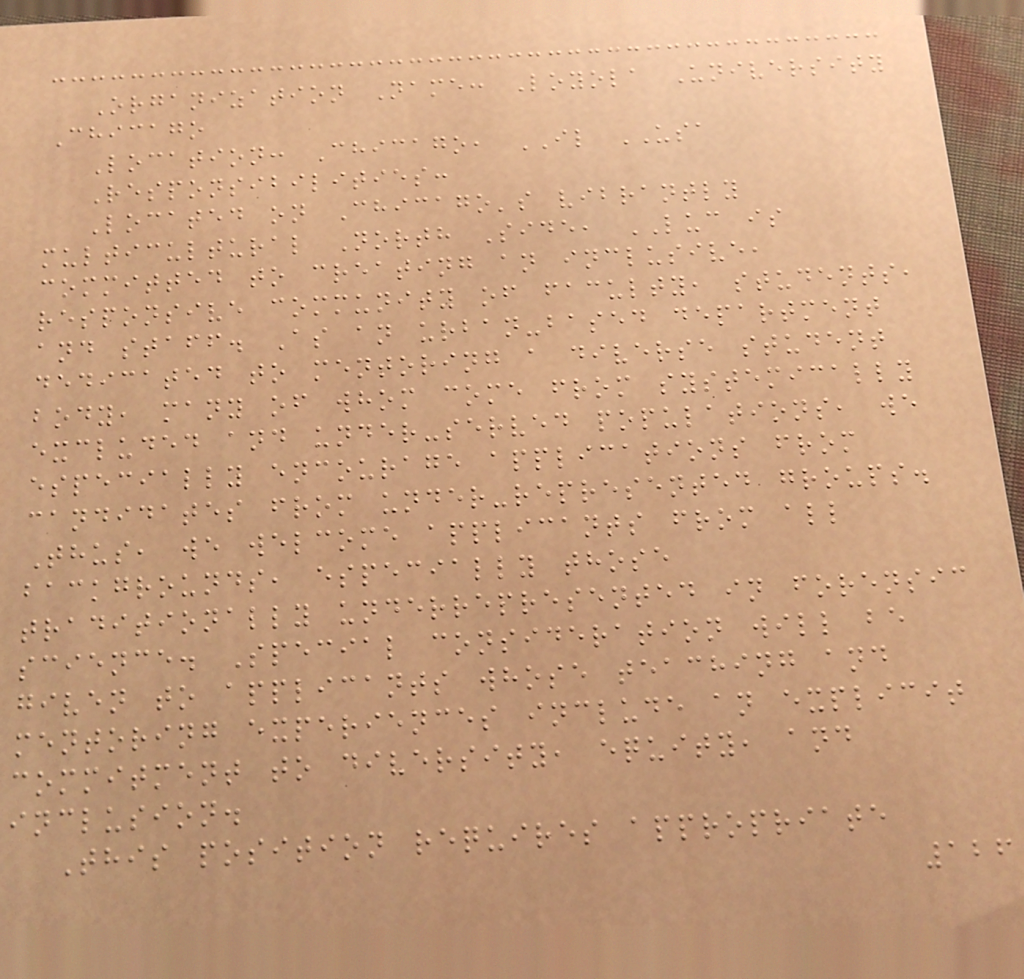Organization Name: Loyola University
Chicago
Location: Chicago, IL USA
Responsibilities:
Located on Chicago's vibrantly
multicultural North Side, LUC is
committed to creating an inclusive,
responsive community of faculty, students,
and staff. As an urban-based department
dedicated to mentoring a diverse student
body, many of whom come from systemically
excluded and under-served populations, we
especially encourage applications from
candidates from under-represented groups.
Thus, we welcome applicants from all
backgrounds, especially those
traditionally underrepresented in forensic
science. Special consideration will be
given to applicants whose teaching and
mentoring experiences include an explicit
commitment to diversity, equity, and
inclusion.
This position requires appropriate
126
